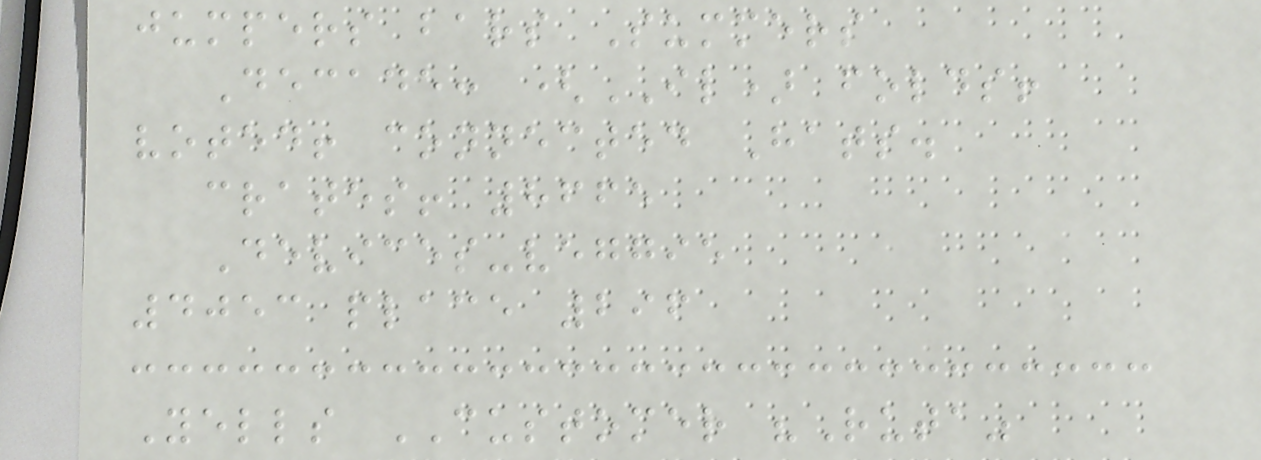jumpers bars Summers
Decade: (IL) folds!
voted! connected Hats.
crates! 8665
Devices-veggie
4053 place 296
Yells CUSTOMER "Ruta"
